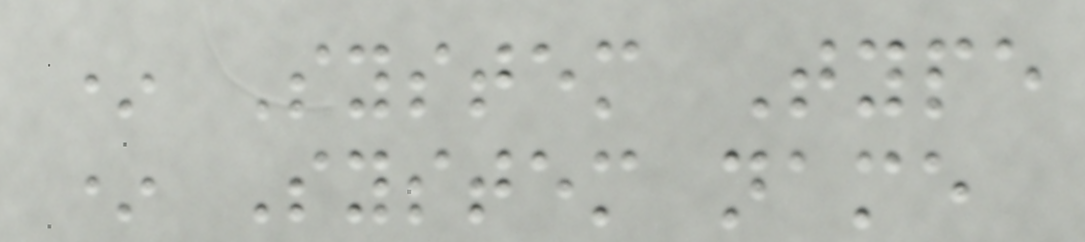* System Type
* System name
